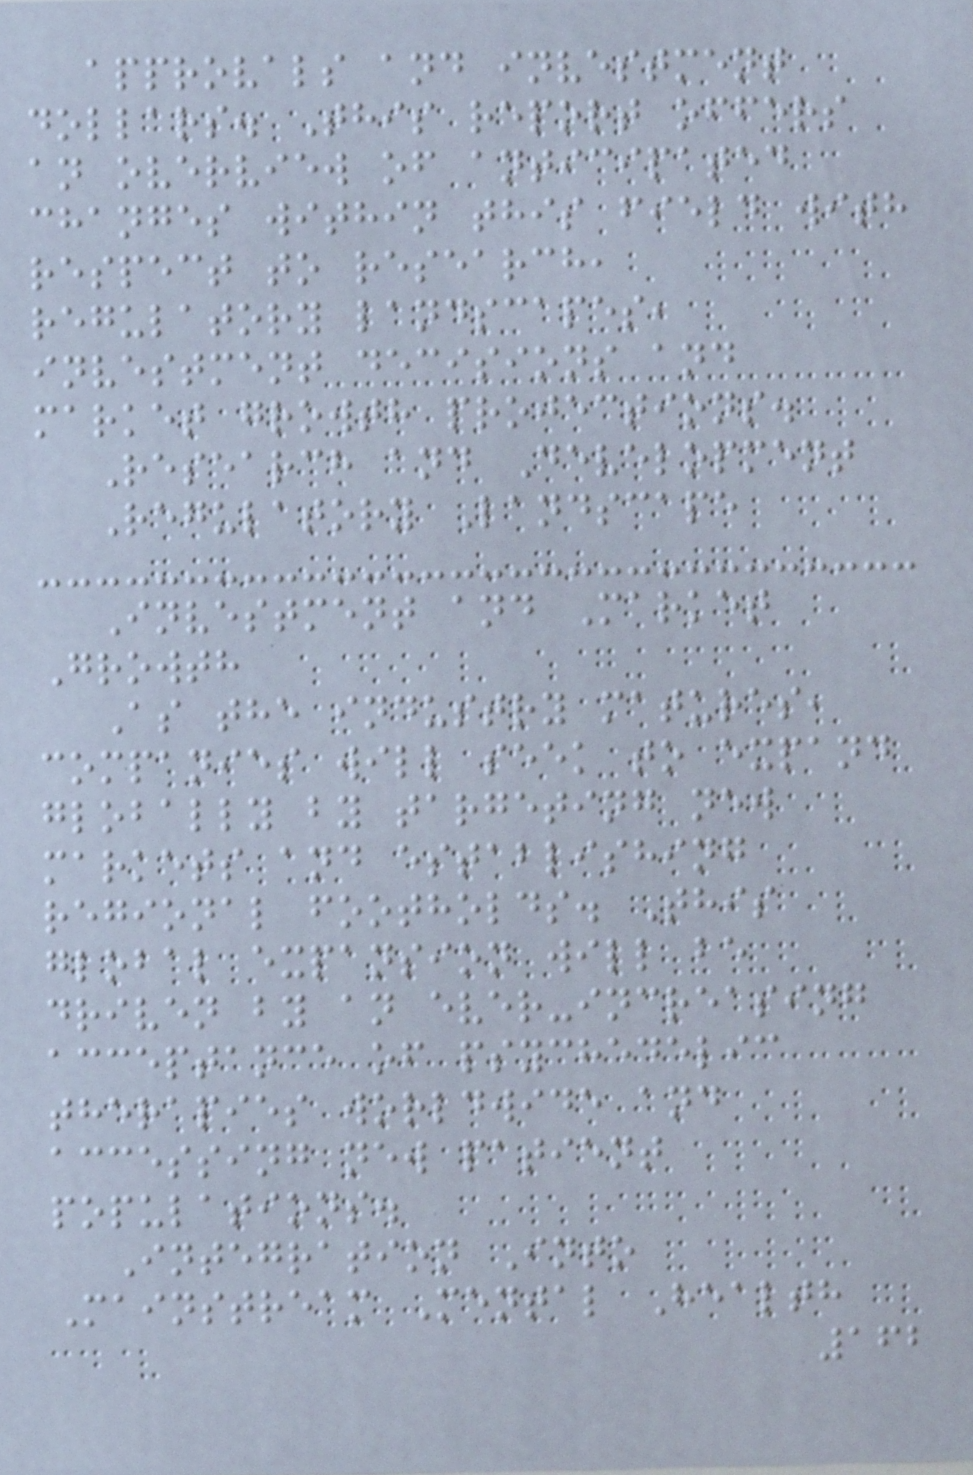approvals and investment
dollars. This report offers
an overview of anticipated
changes within this field with
respect to research,
regulatory landscapes,
investment decisions and
market growth projections.
Research and Development
Regulatory Landscape
Investment and Market
Growth
As the industry matures,
companies will seek to expand
globally by targeting new
markets and establishing
regional footholds. This
global expansion will be
driven by an ever-increasing
acceptance of psychedelic
therapies worldwide and
accessing new patient
populations.
Integration Into
Mainstream Mental Health
162
